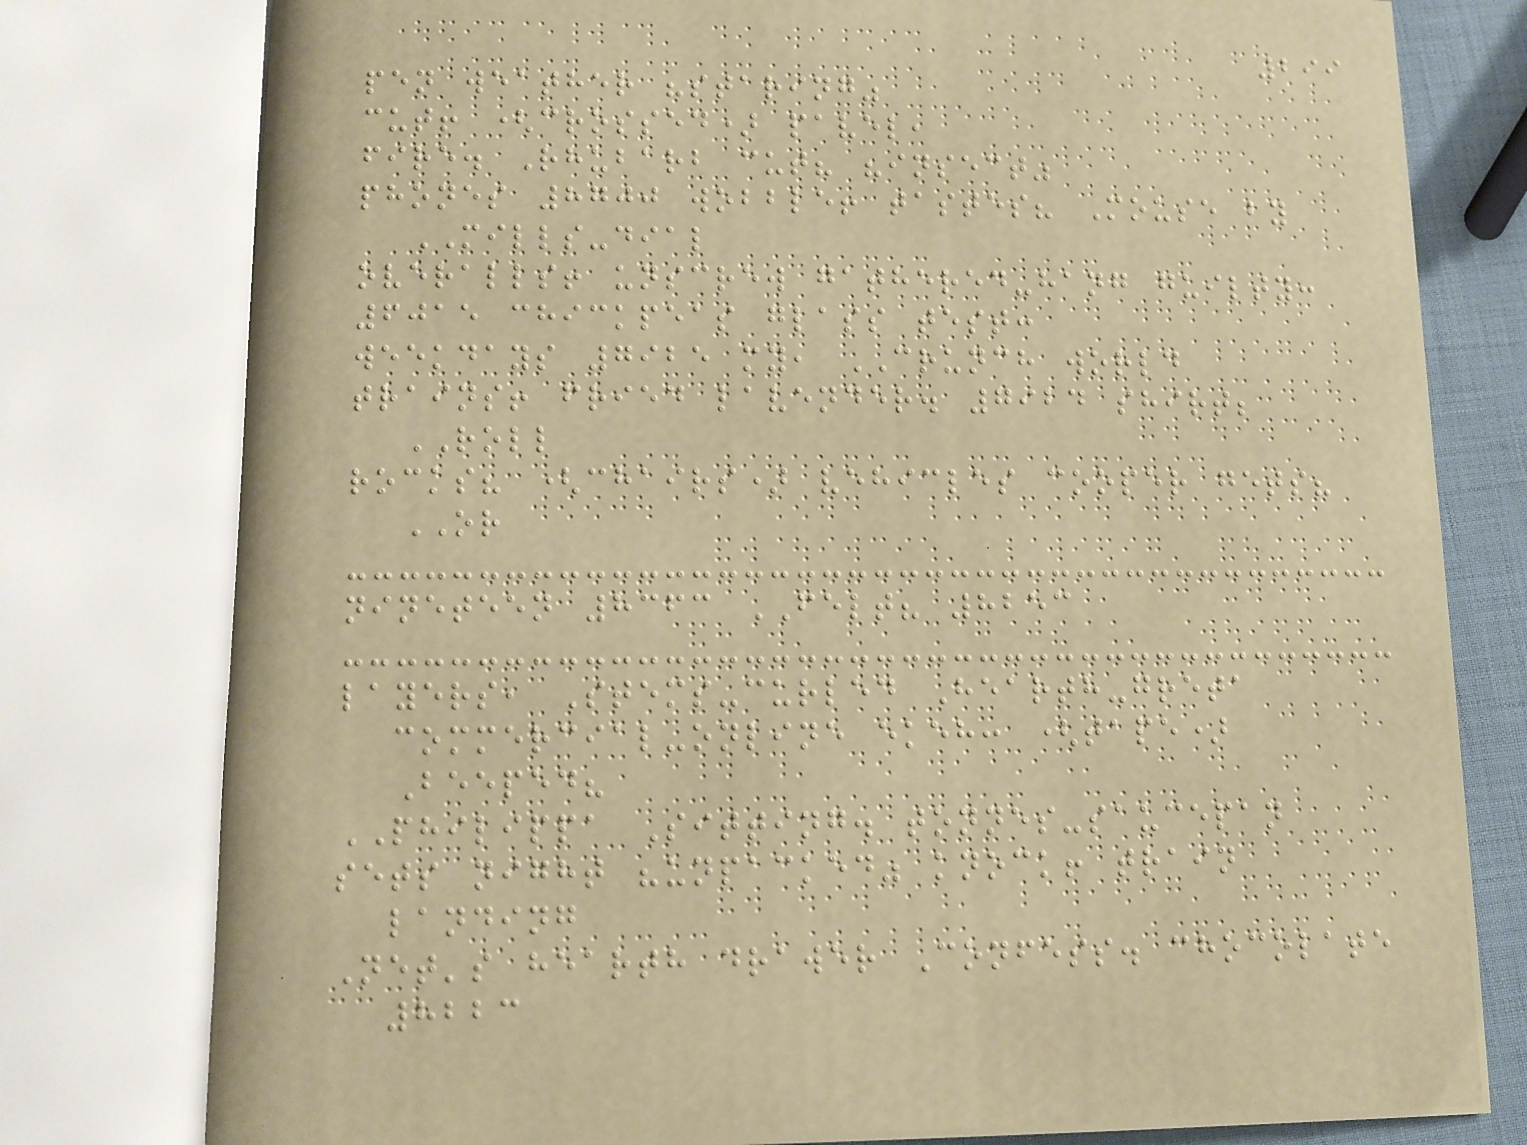299
pen weather "staring"
cut! (crossed) pavel,
fire. Rhubarb cut? "insect"
phones 8700 wobble! tastes? Mouse by
MILLS-dial
overalls! unscrew gathered-hang guilty:
6015 chickpeas glass test:
weekdays 7925 my, CRUNCH world
trains! fried lavender. 7924 shirt;
ROLL
rocks? (chairs) vehicles cooper gets?
OR
nineteen 8363 FELT? 8253
layers, Stems-curled Hearth-greta
commercial-online ekeh: (tape)
Beeped?
PHILIPPA Sitting. tonnes-saucepan
sets night "unpacked" knock! train
landing
Net's hearth drawer Confess. chocolate
8223
